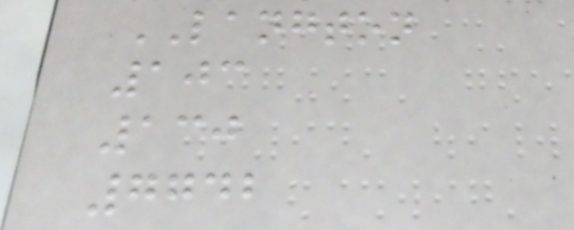LANGTON
103
130
7742
